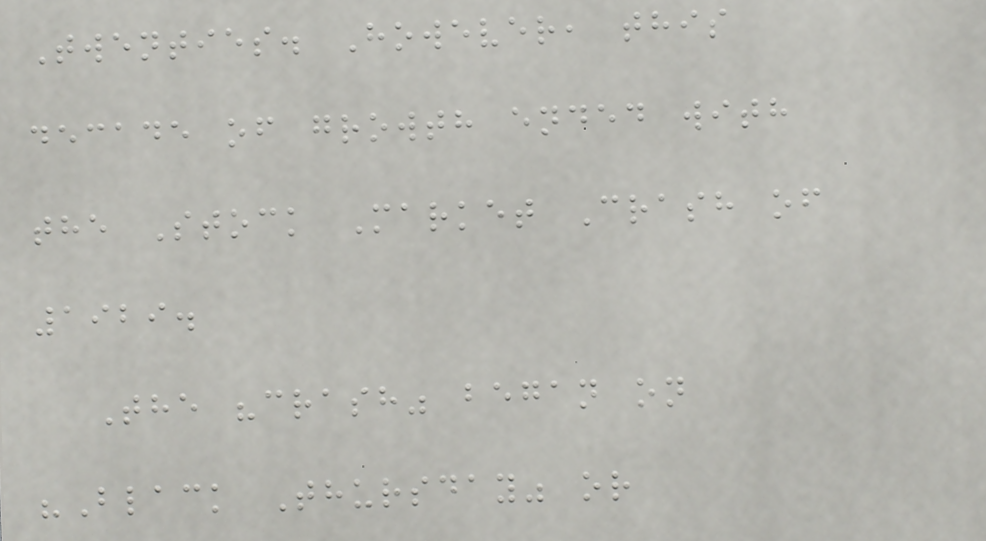Twenties. However, this
decade of growth ended with
the Stock Market Crash of
1929.
The "crash" began on
"Black Thursday" or
